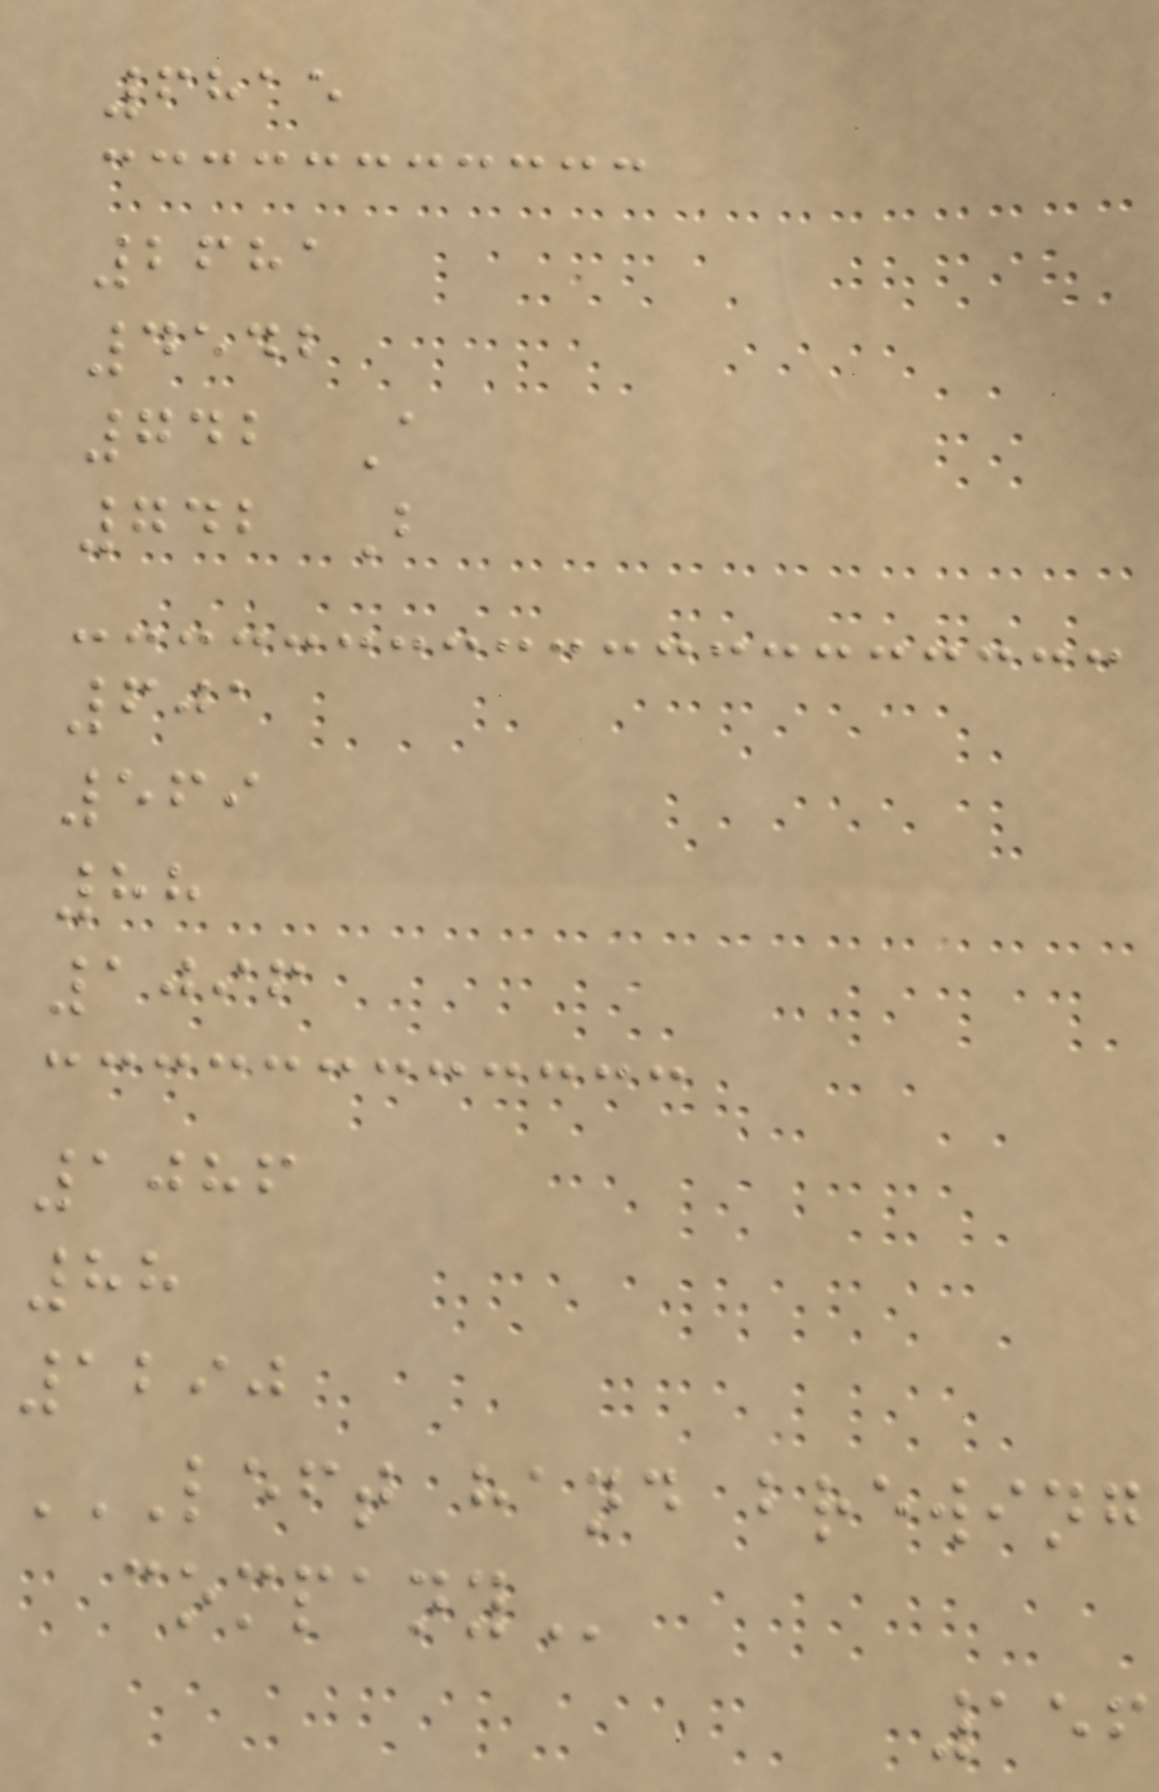6815
2681
4542
742 A
742 B
601
569
88
1096
1086
88
1290
LEFT HAND BREWING
COMPANY
156
